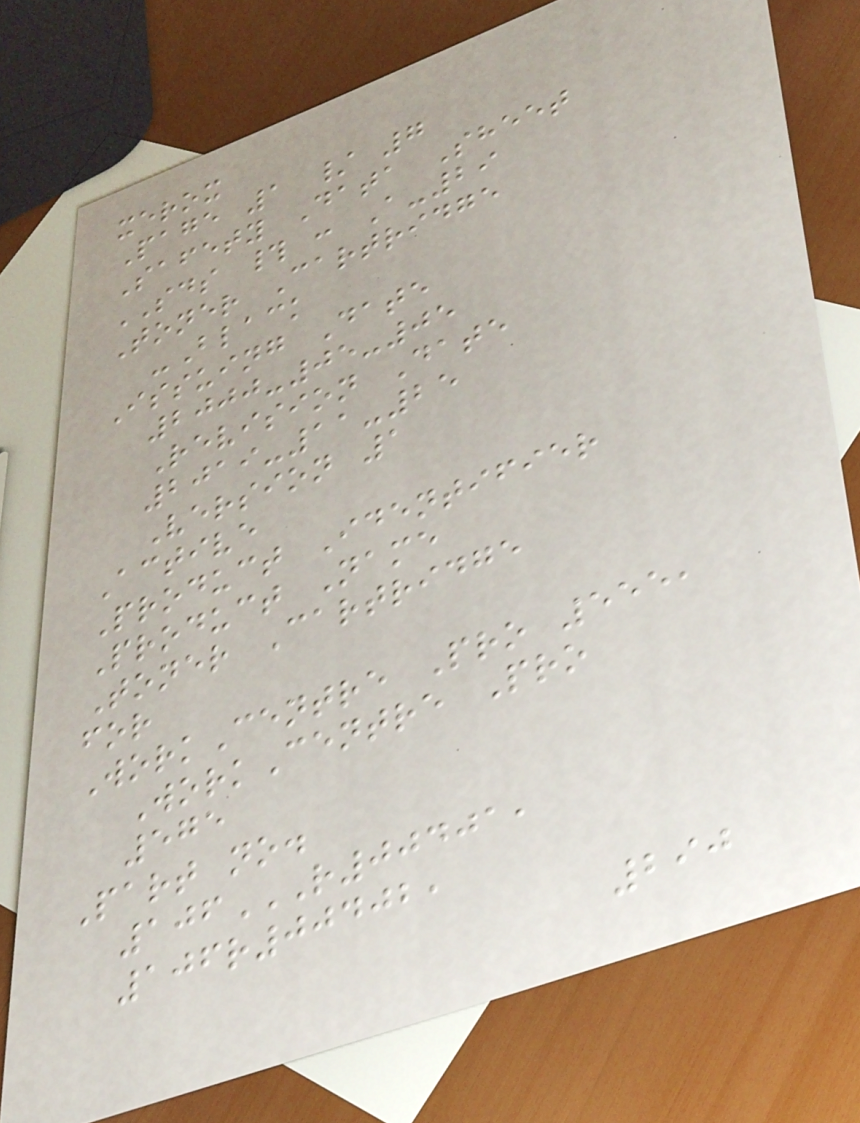xerox
Page 1 / 7
Safety Data Sheet
SDS # : A-29
Toner Cartridge
-Black
Issuing Date
2000-05-05
Revision Date
2019-11-25
Version 1
Active
Product Identifier
Product Name
Toner Cartridge
for
WorkCentre Pro 555,
WorkCentre Pro
575
Part no.
106R00401,
106R00402,
290
